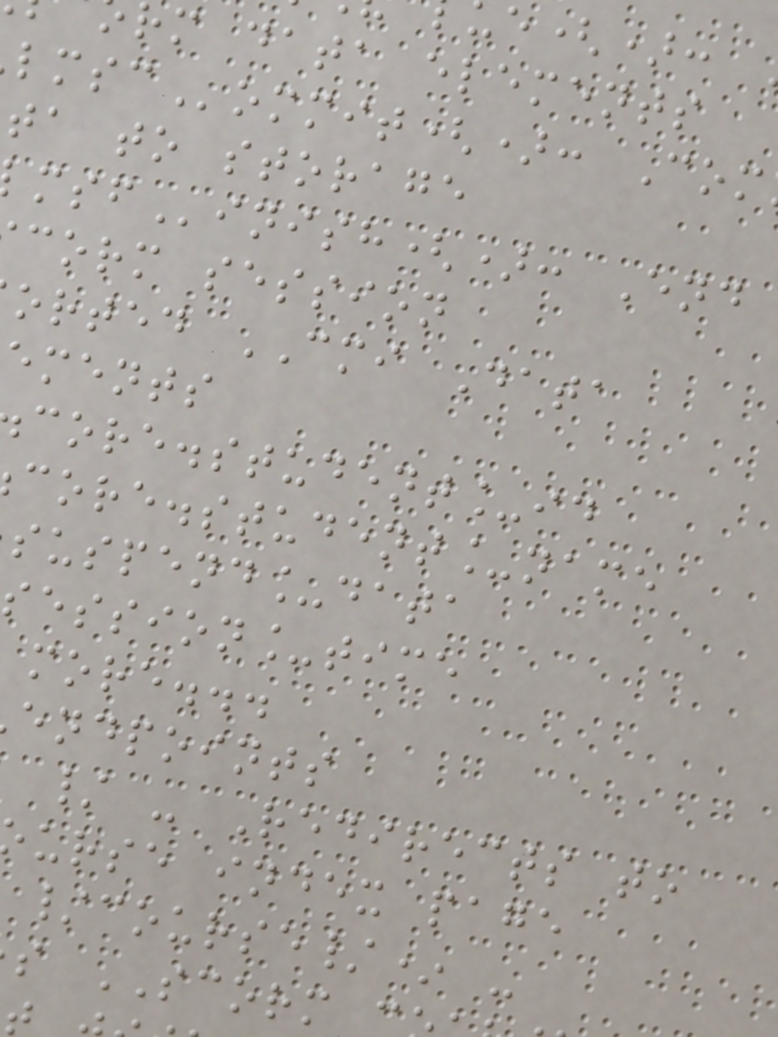rm data elements
ommit(): Com
ta to storage
inish(): End
corm session
orted CMI Data
ements
core.student_id
core.student_name
suspend_data
session_time
more...
endpoints
/ - Redirects to
urse index page
/course/* -
s SCORM
